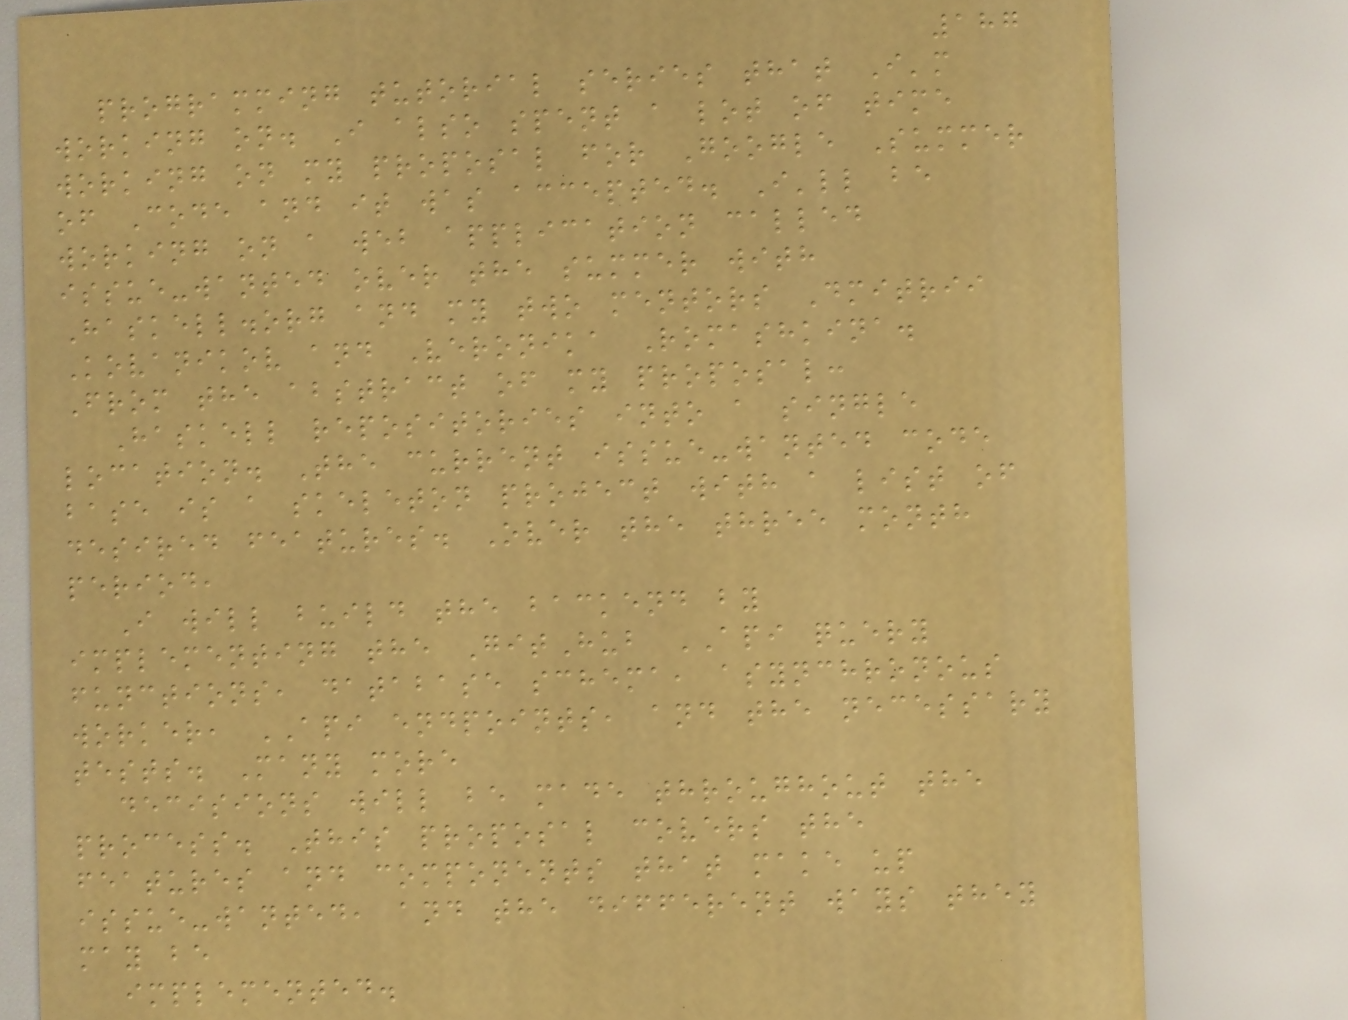187
programming tutorial series that I'm
working on. I also spent a lot of time
working on my proposal for Google Summer
of Code and it was accepted. I'll be
working on a web application called
issue-wanted over the summer with
Haskell.org and my two mentors Dmitrii
Kovanikov and Veronika Romashkina.
From the abstract of my proposal:
Haskell repositories into a single
location. The current issue-wanted code
base is a skeleton project with a list of
desired features. Over the three month
period,
I will build the backend by
implementing the GitHub API query
functions, database schema, asynchronous
worker, API endpoints, and the necessary
tests. Many more
decisions will be made throughout the
process. This proposal covers the
features and components that make up
issue-wanted, and the different ways they
may be
implemented.
